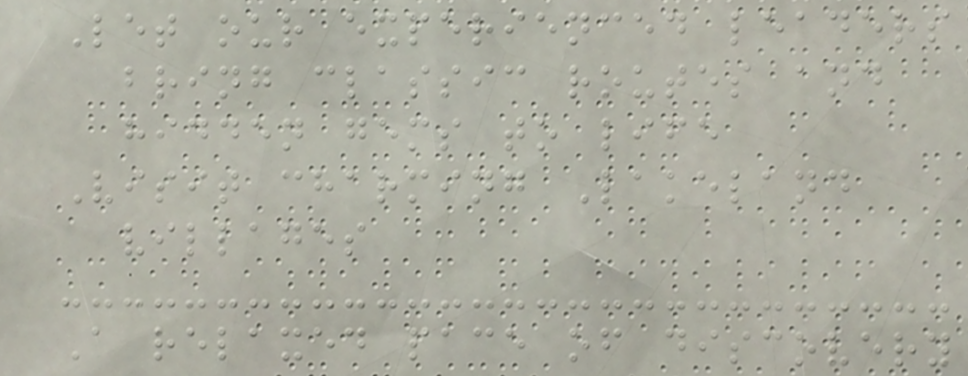Let our experienced leaders
bring classic routes and
hidden gems to life
Visit charming Lakeland
villages
A relaxed pace of discovery
